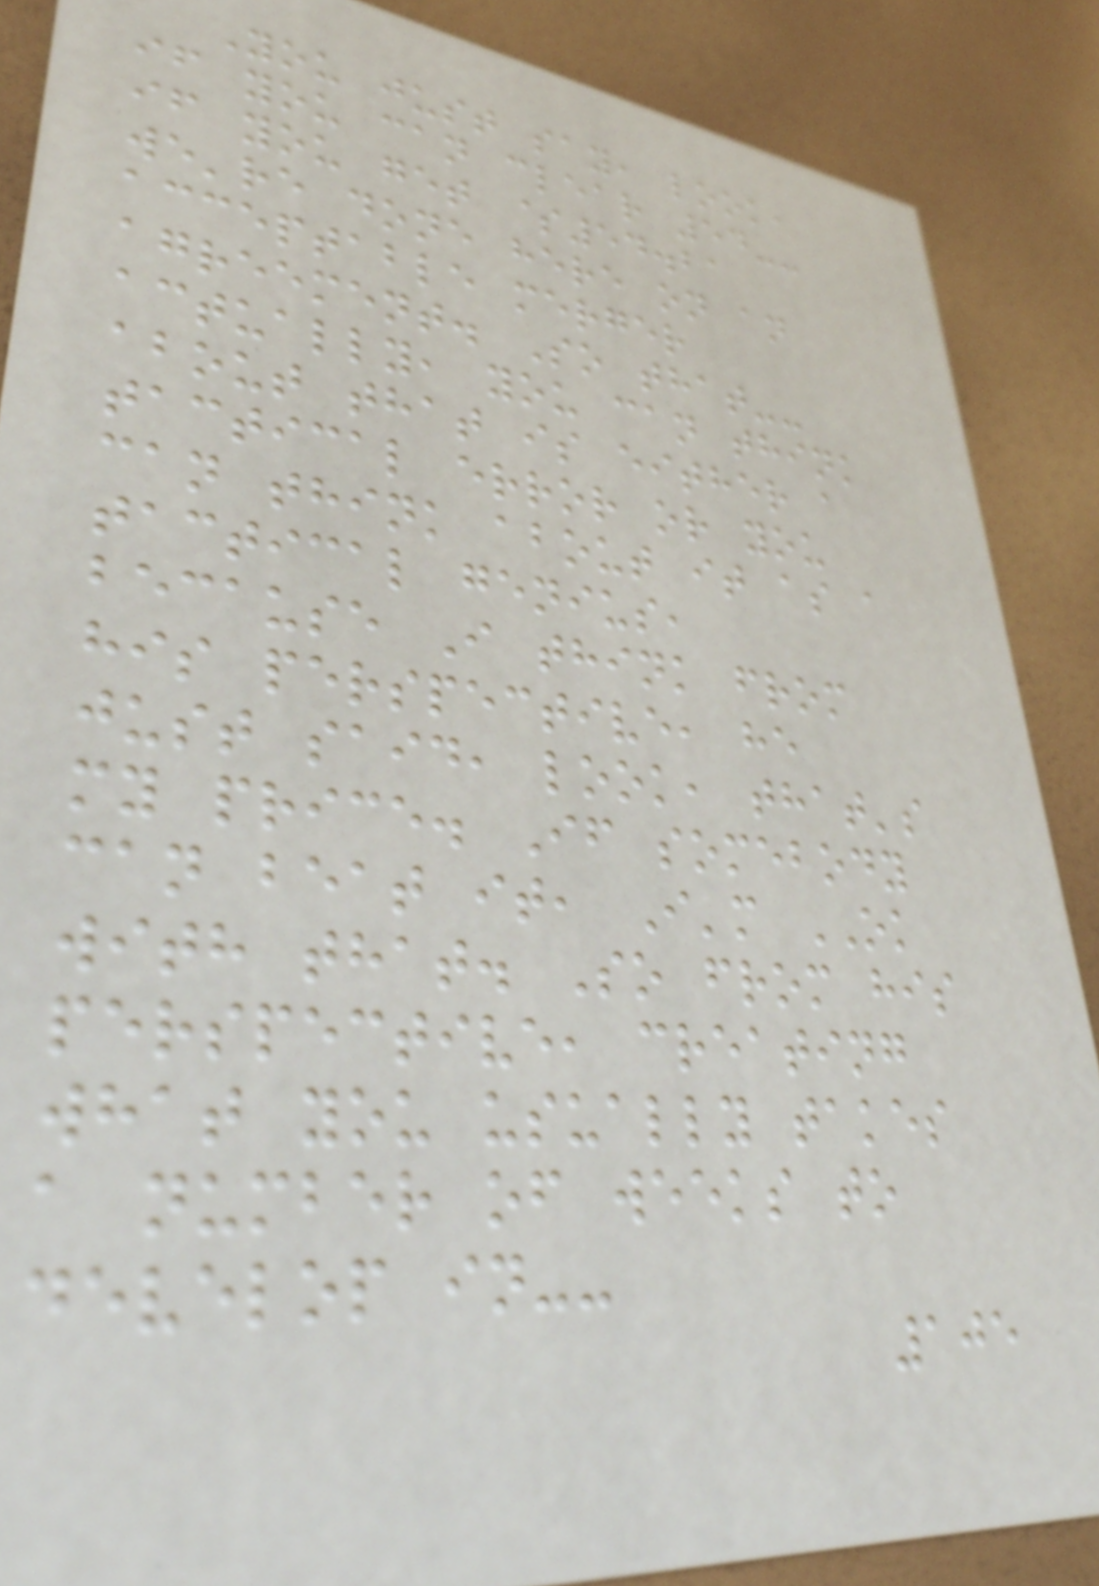You just say, look,
if you can clear 54--
if you get $54.21
we're done here on an
acceptable merger
agreement. So that--
actually, you can think
about that is either a
tactical error or you
can think about it as a
tactical genius,
because I think from
his perspective, he
just said, look, that's
my price. If somebody
can beat it, I'm OK
with that. So from his
perspective, creating
what you usually takes
a number of weeks to
develop in--
105
